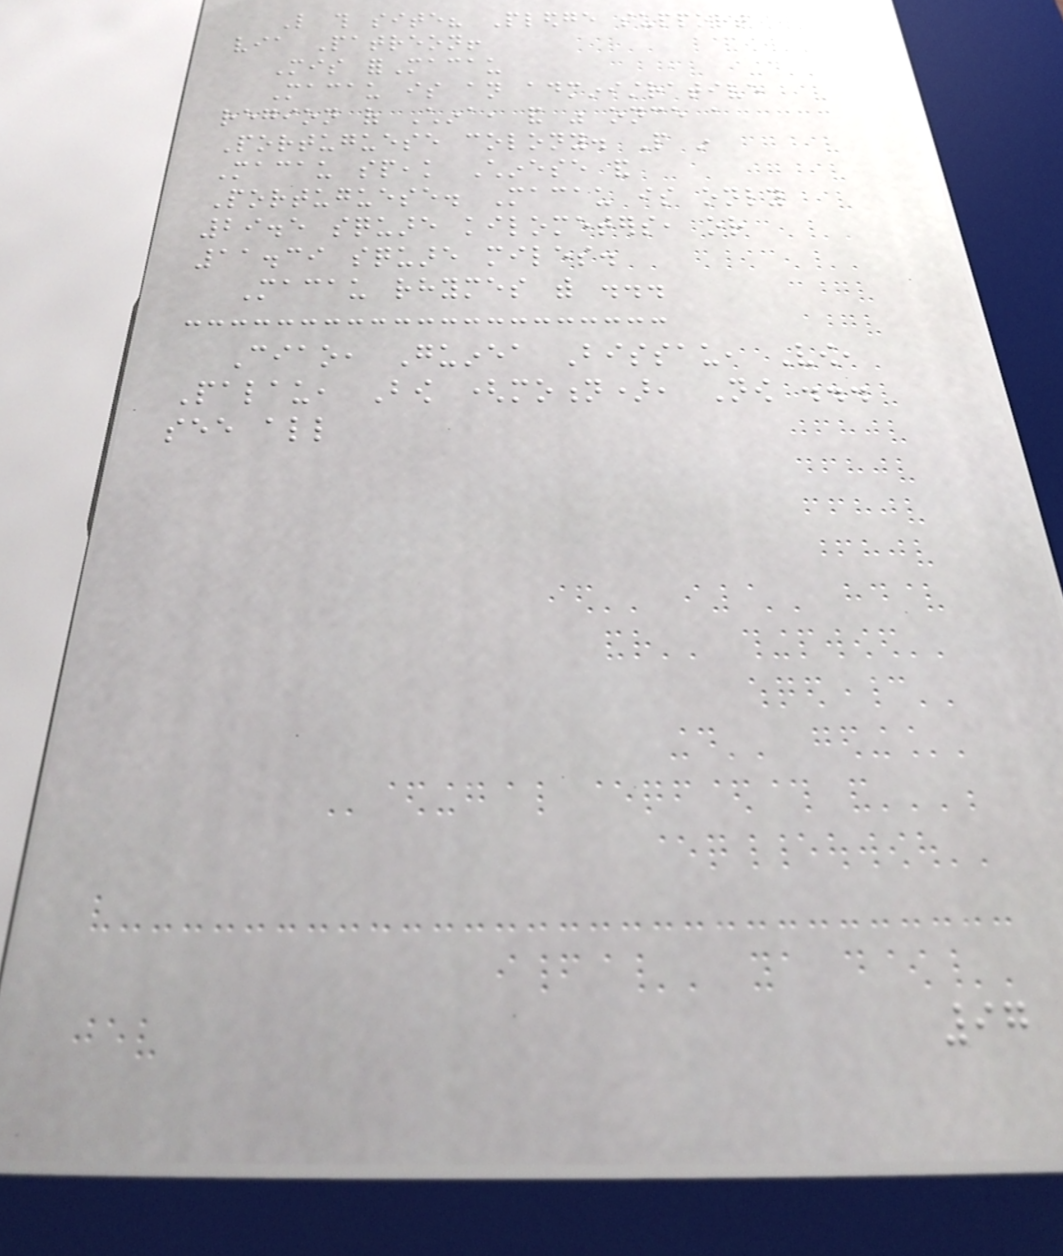Like this site? Pledge support
via Patreon!
Mis forMacau
Macau is an administrative
region of China, and was once a
Portuguese colony. People in
Macau speak Chinese and
Portuguese. Macau is only
29.5 square kilometers, or
11.39 square miles.
Macau rhymes with ...
Ciao, Guinea Bissau, Vow,
Palau, Bow (motion), Now ...
see all
97
